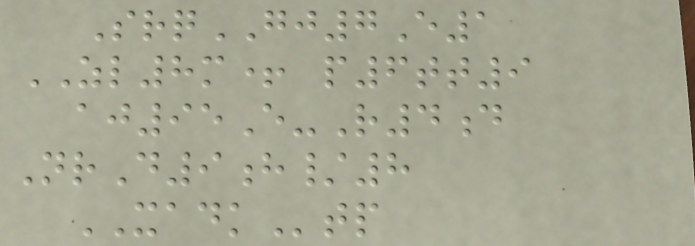SrqGJ7E1
ZL8m+ p6tt9
aj95E-R4d
NrD9h/8
XADKtp
